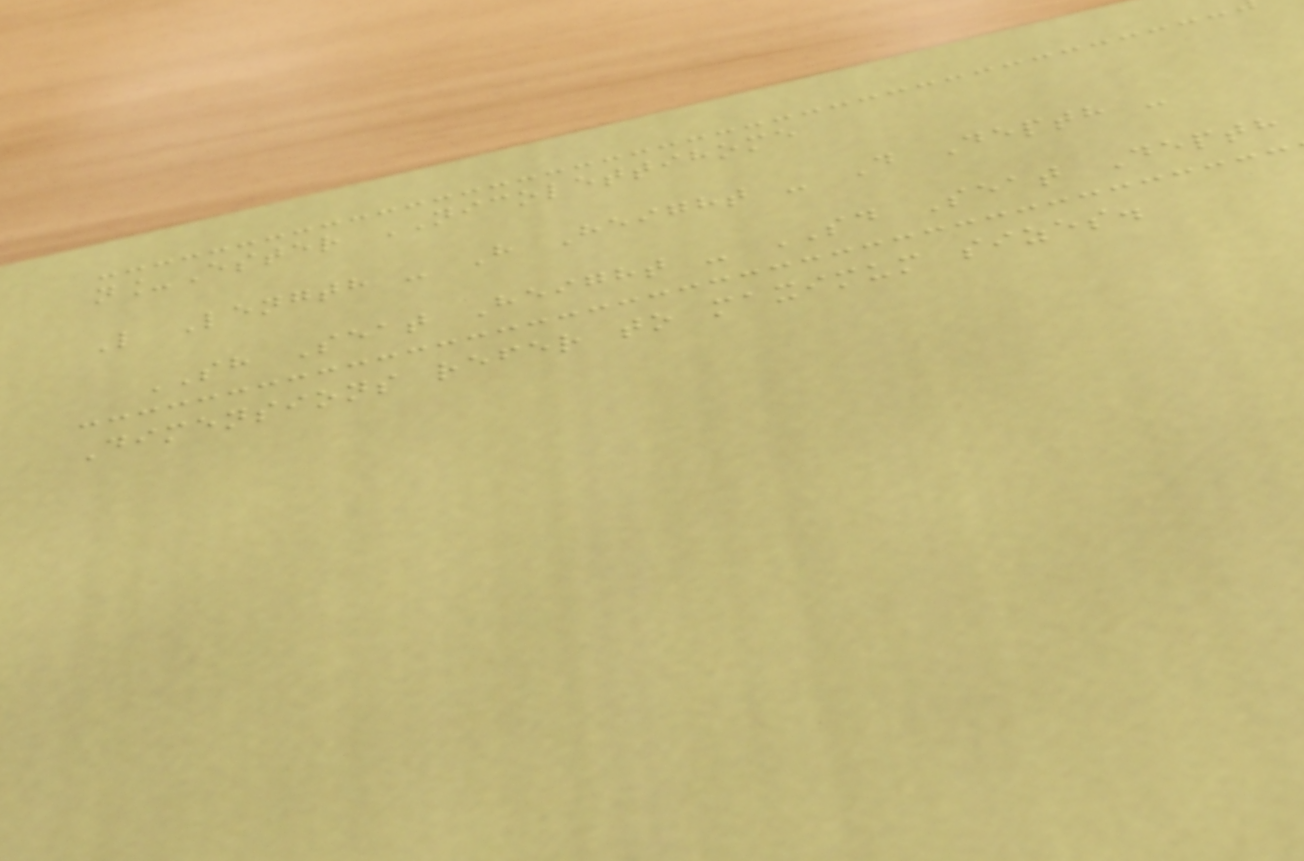n_Ester NICOLETTIHOME
L Length - H Height - D Depth -
SH Seat Height - SD Seat Depth
Dimensions refer to maximum sizes.
